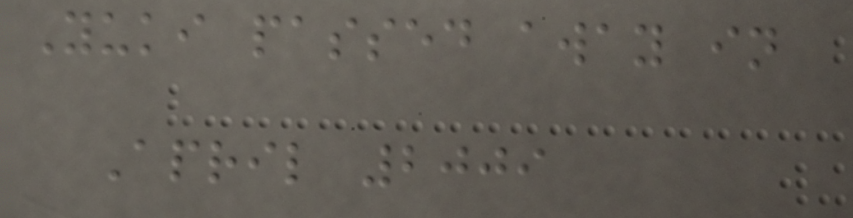Yuki passed away in
April 2009
